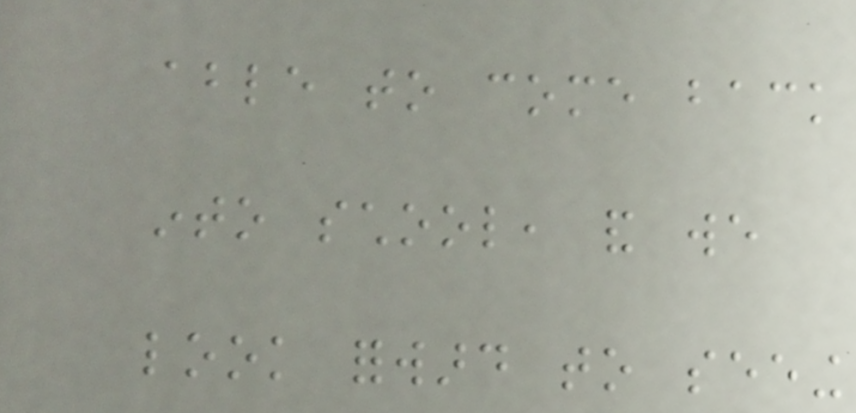able to come back
into school, and we
look forward to seeing
